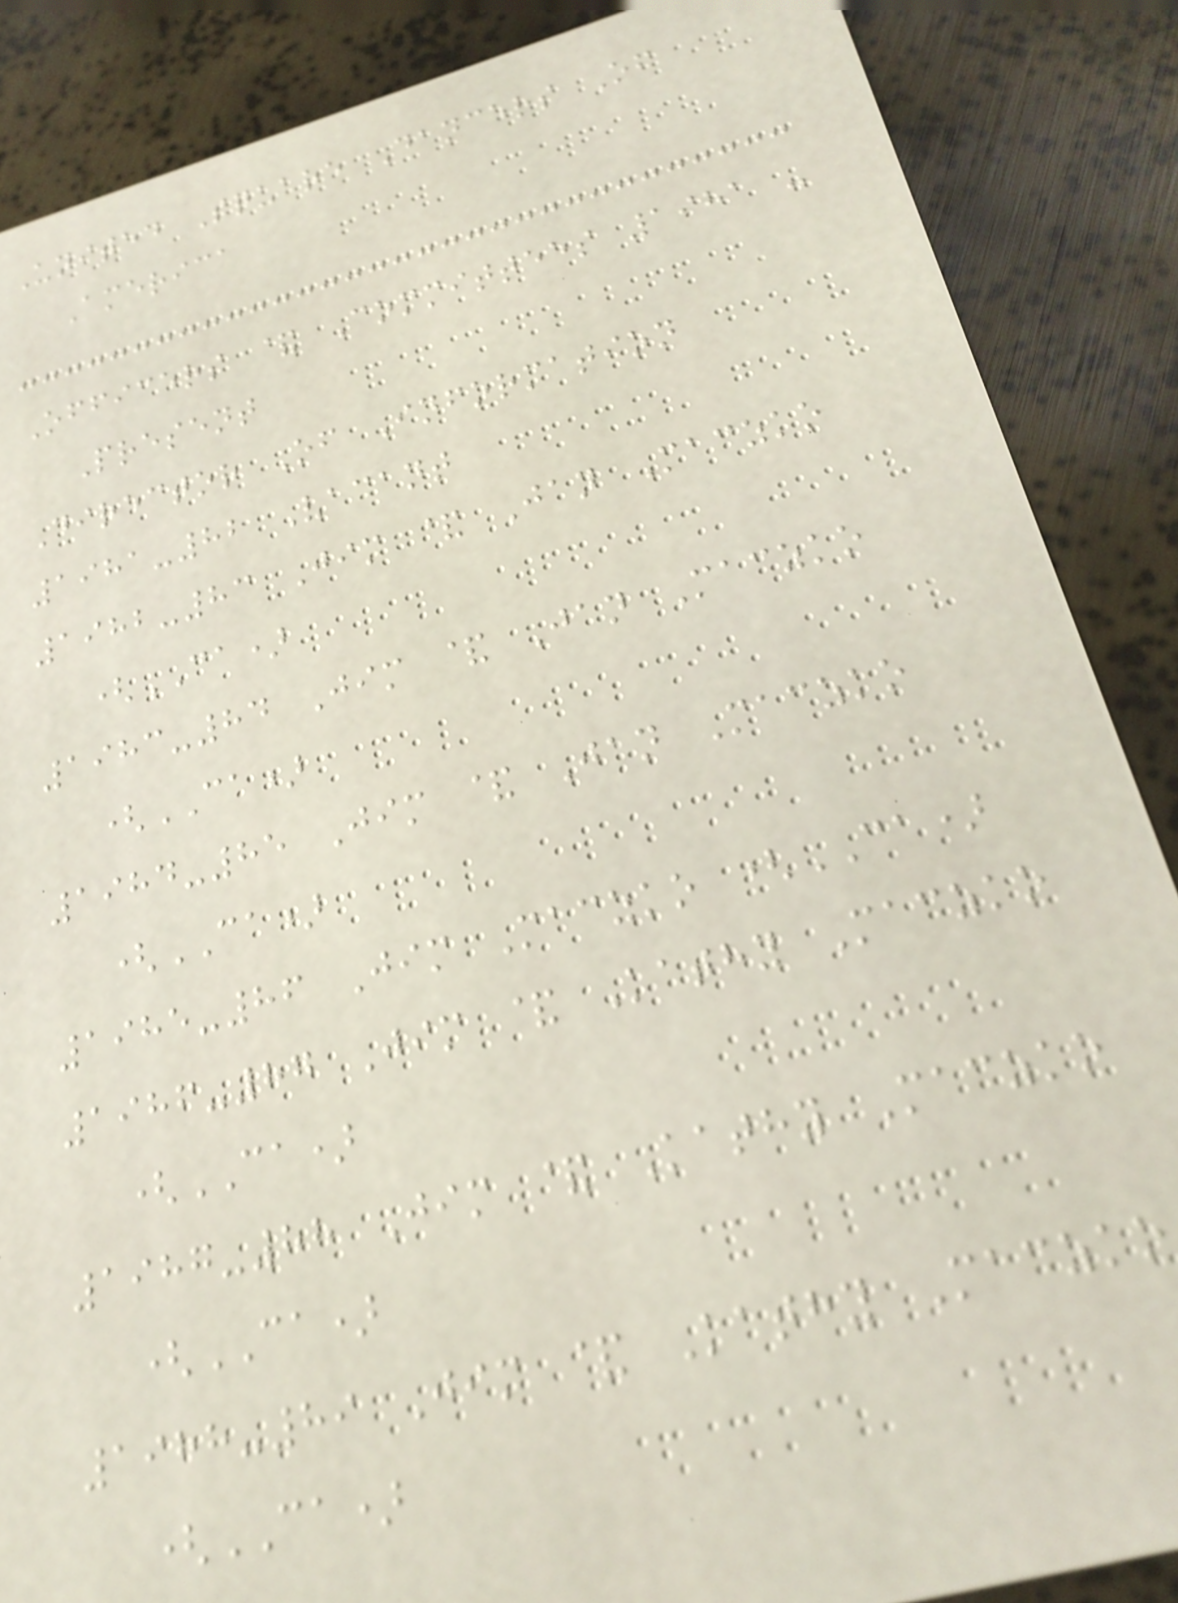United Square Dancers Of
America
Officers & Committees 1981 -
Present
Director Of Information
1981-82 Vacant
1982-83 Jim & Jan Maczko
(CA)
1983-84 Jim & Jan Maczko
(CA)
1984-85 Jim & Jan Maczko
(CA)
1985-86 Jim Maczko (CA)
1986-87 Jim & Kathy Maczko
(CA)
1987-88 Jim & Kathy Maczko
(CA)
1988-89 Jim & Kathy Maczko
(CA)
